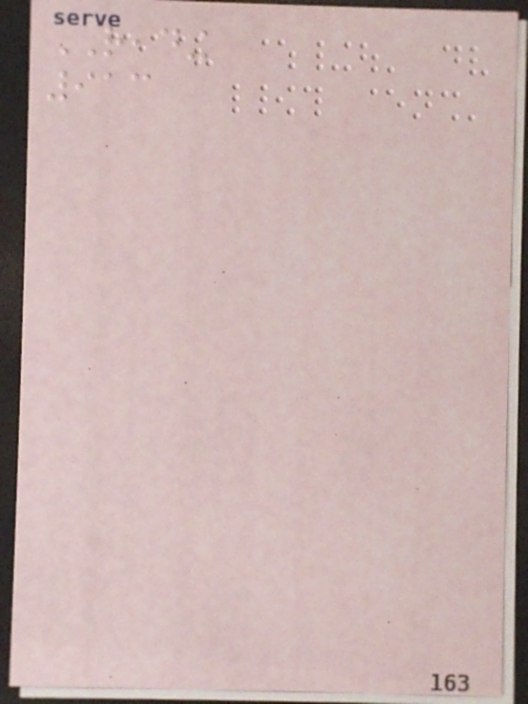READING
913
